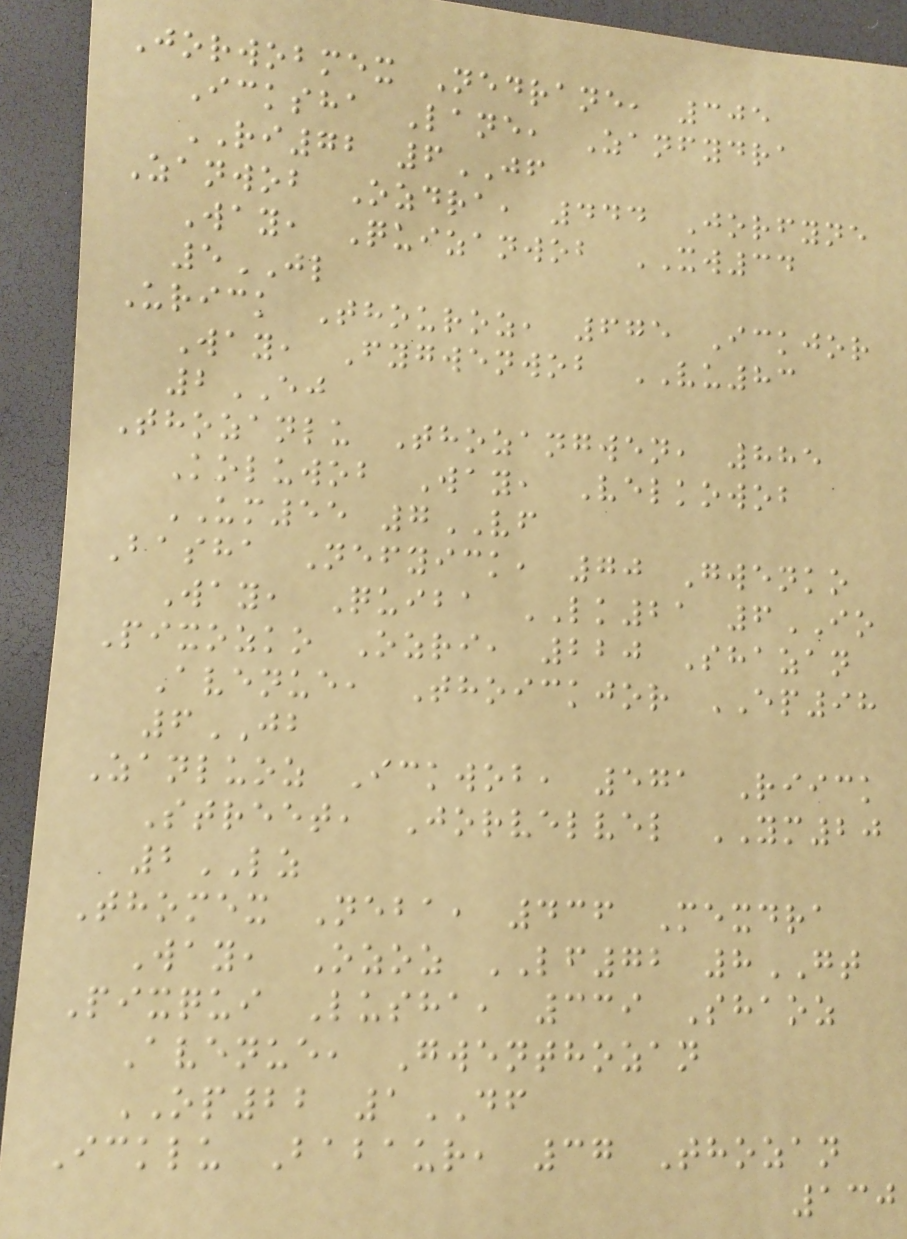Jorwobmex Nedrane, 305
Icksha Lane, Zanfydra
RI72 6JF
Zanwob Ozdra, 444 Jorfyne
Way, Quizanwob XW34
5JL
Urick Thouroz, 675 Ickjor
Way, Fygwenwob VU83
2EJ
Thozanlu Thozangwen, 885
Koluwob Way, Velkowob
UM55 7VF
Basha Nefyick, 70 Gwenko
Way, Quiba LK21 6IO
Pixozko Ozri, 220 Shazan
Avenue, Thoickjor EP98
6JB
Zanluoz Ickwob, 571 Riick
Street, Jorvelvel YM20
2LZ
Thomex Neba, 436 Mexdra
Way, Ozoz LF72 8GT
Pixqui Lusha, 339 Shaoz
Avenue, Gwenthozan
OP22 1DF
Icklu Babaur, 37 Thozan
130
